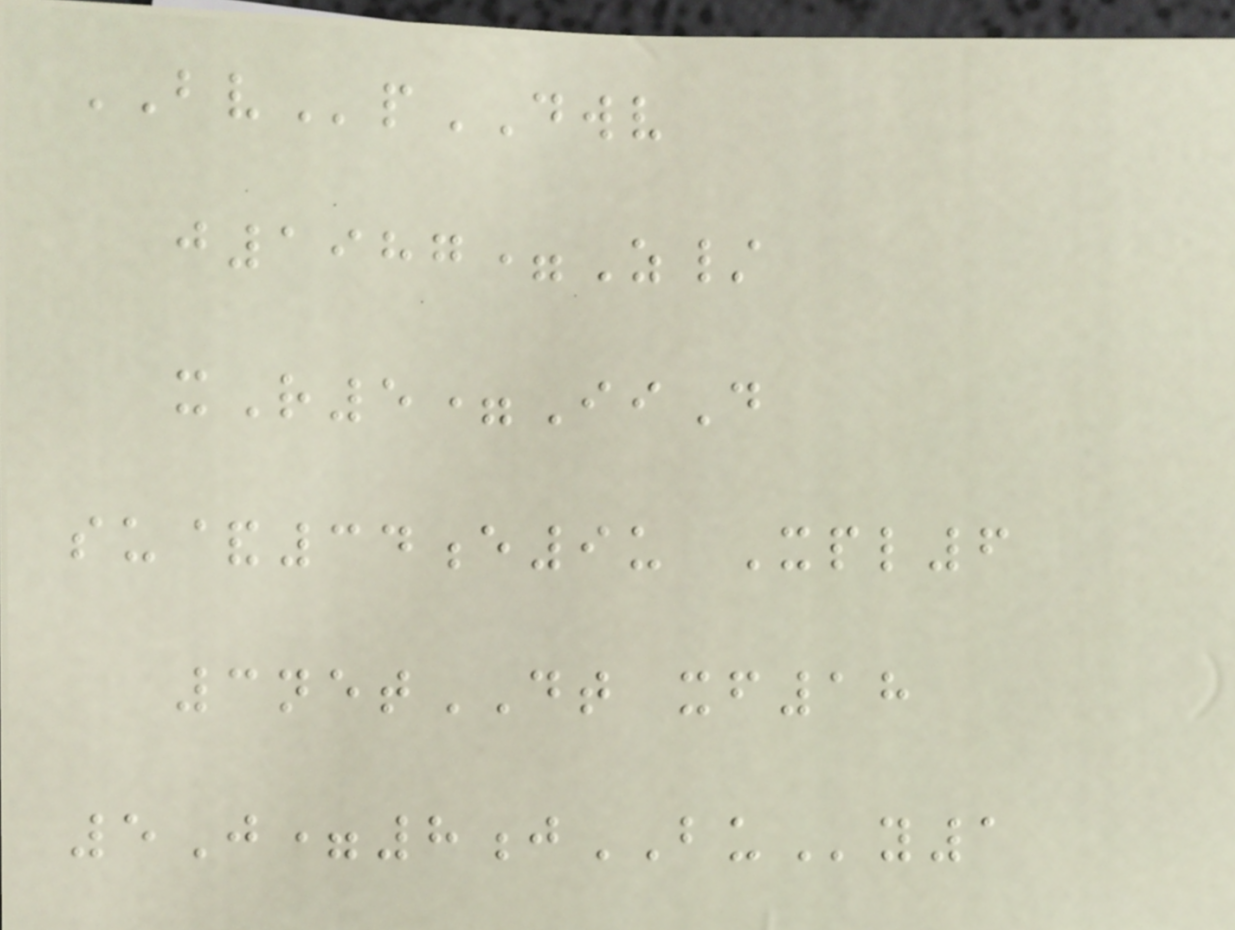BVpDWV
j1987=Z/
xR5=IiD
su&34e9u Xpl6
3netDT xf18
5J=8jBUy1
